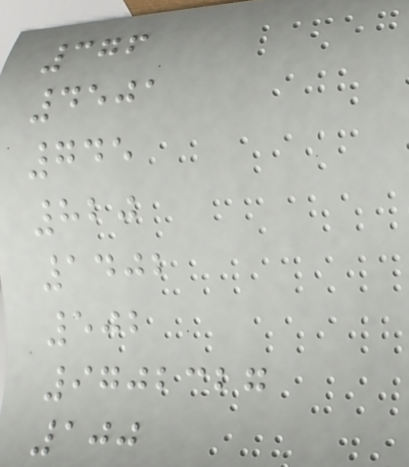376
4501
745
820
1402
502
9702327
100
